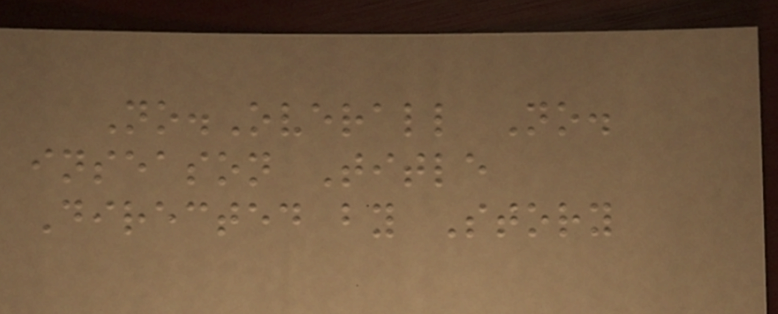No.Overall No.
inseason Title
Directed by Story
